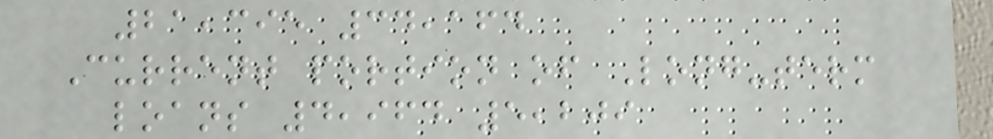21,395 34,164
Current portion of Long-term
loans 4,964 5,209
